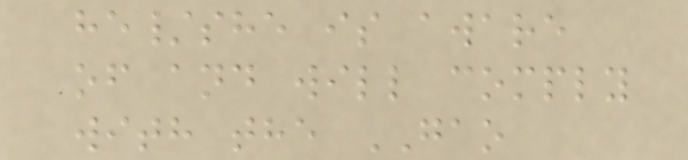he/she is aware
of and will comply
with the GAO
